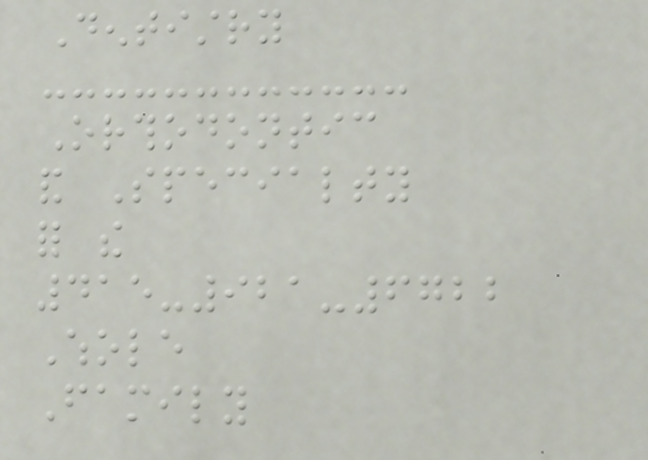Dentistry
Orthodontic
and Specialty
for the
415-921-6722
Whole
Family
